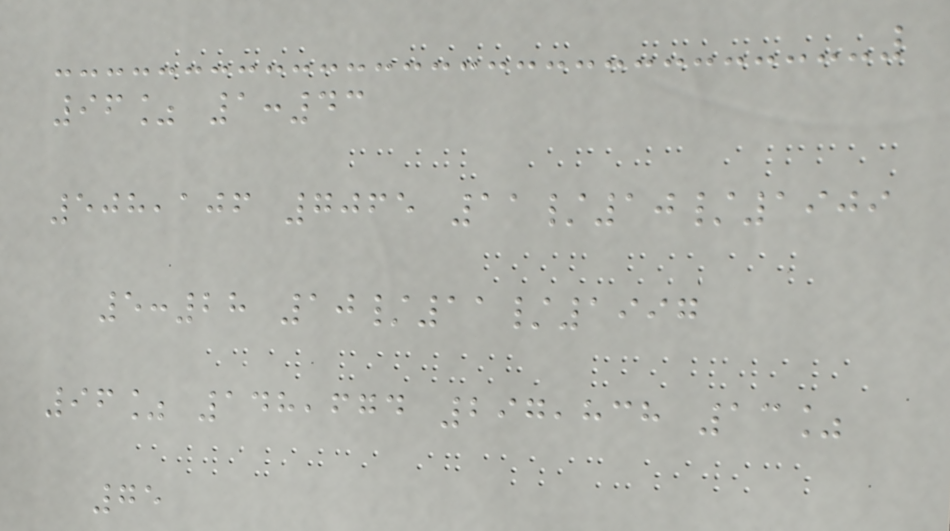96% 1:43
508,106 7065 11/10/1909
5:28 10/11/1997
96% 148,674 297,838 13%
75
